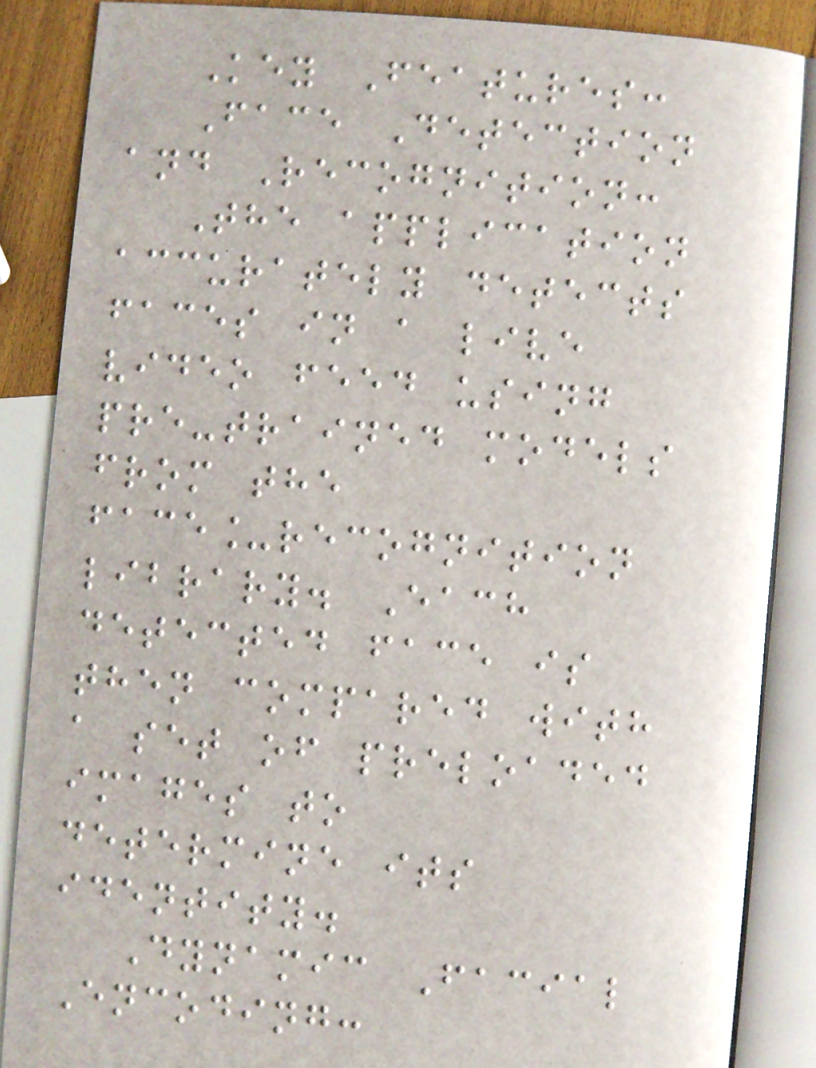Key Features:
Face Detection
and Recognition:
The application
accurately detects
faces in a live
video feed using
pre-trained models
from the
face_recognition
library. Each
detected face is
then compared with
a set of preloaded
images to
determine its
identity.
Dynamic Facial
Encoding:
